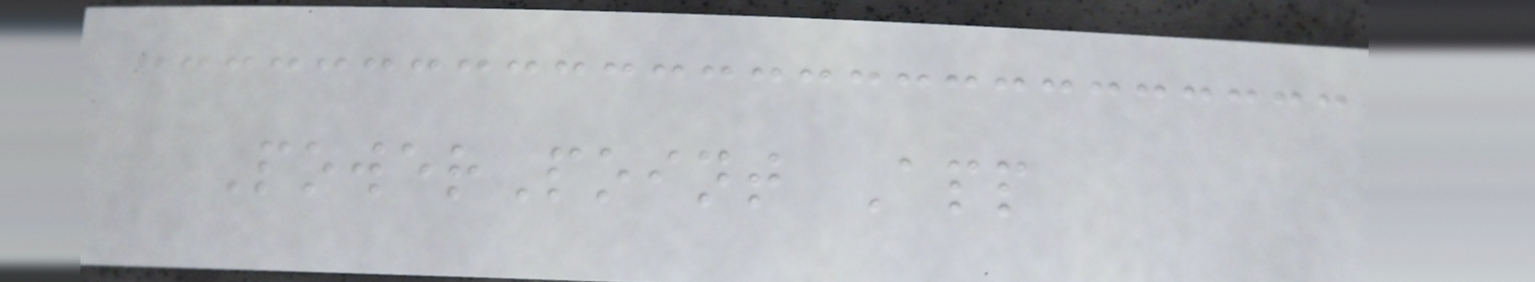PowerPoint App
